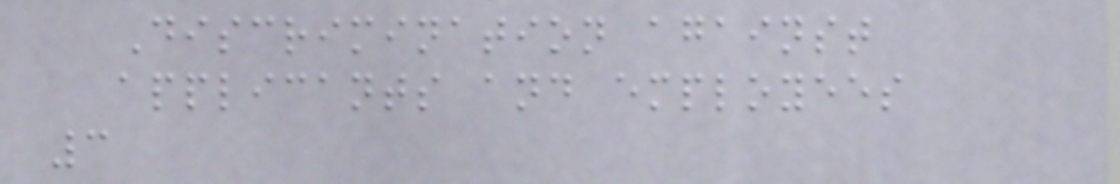Discrimination against
applicants and employees
3
